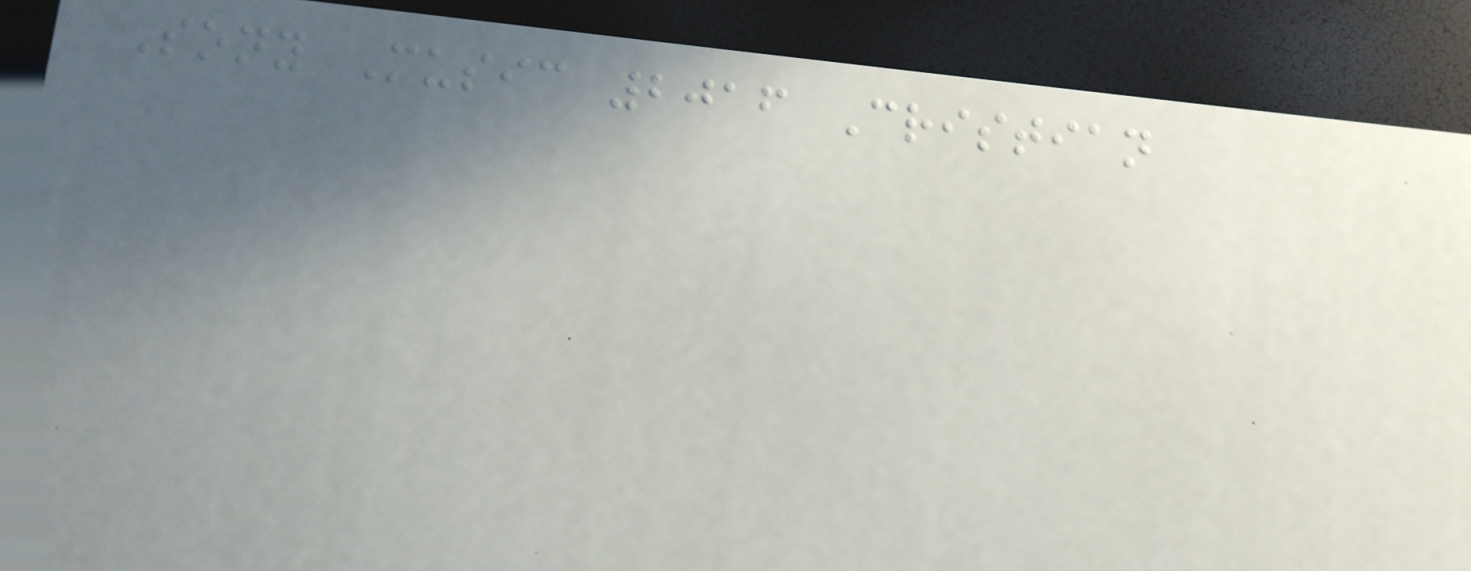Sony Music 2016 Cristian
